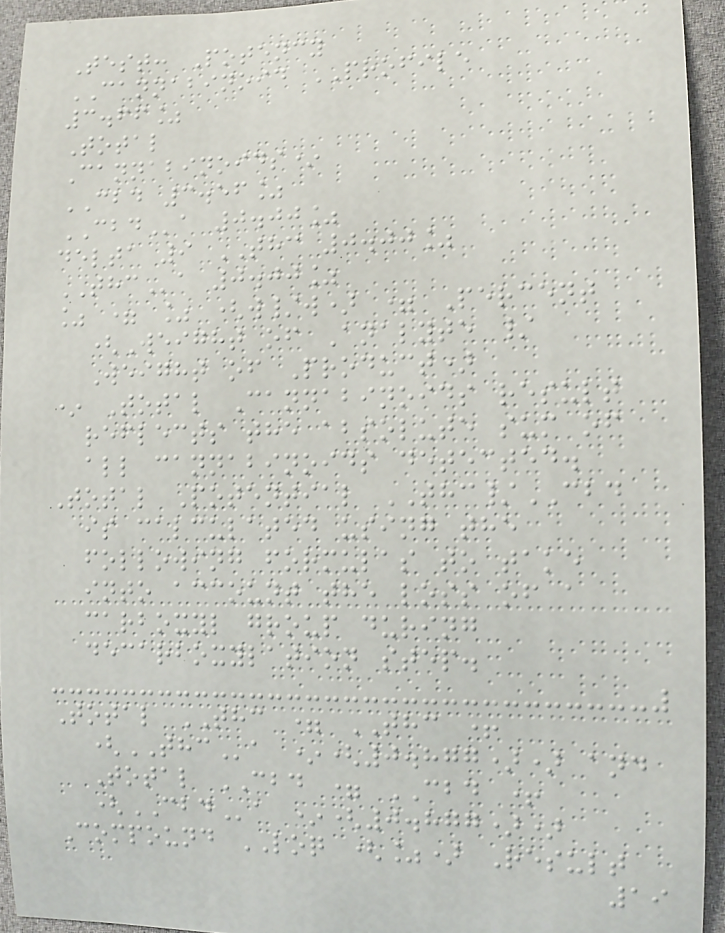Test: Potency
CANNABINOID PROFILE
3.66%
Total
Cannabinoids*
CBD 3.56%
CBDa 0.00%
delta 9 THC 0.00%
THCa 0.00%
% = % (w/w) = Percent
(Weight of Analyte /
Weight of Product)
* Total Cannabinoids result
reflects the absolute sum of
all cannabinoids detected.
Total Potential THC/CBD
is calculated using the
following formulas to take
into account the loss of a
carboxyl group during
decarboxylation step.
Total THC = THC +
(THCa *(0.877)) and
Total CBD = CBD +
(CBDa *(0.877))
Compound LOQ (%) Result
19
